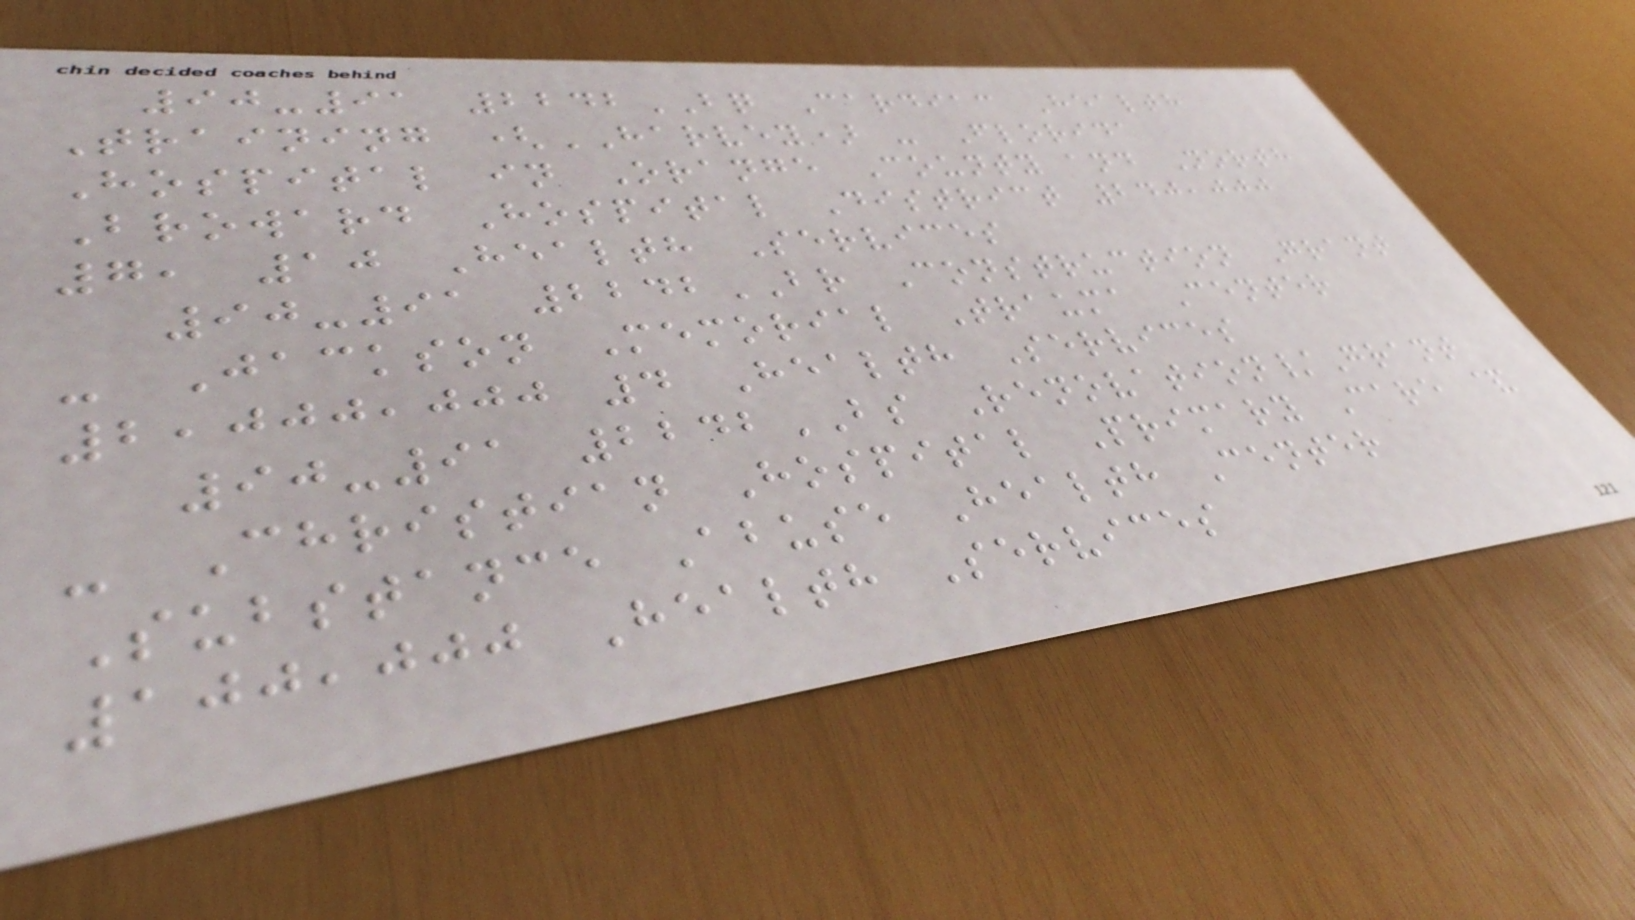90-91 2242BQ Cardiac Health
Training (HARVEY) - Florida
Hospital in Orange County and North
Broward Hospital District 240,000
7, 10 Health Services
90-91 2242BR Construction Grant
- Jackson Memorial Trauma Center
2,000,000 4 Health Services
90-91 2242BS Renovation/Grant
- Christian Hospital Primary Care &
Substance Abuse Health Center
100,000 Health Services
